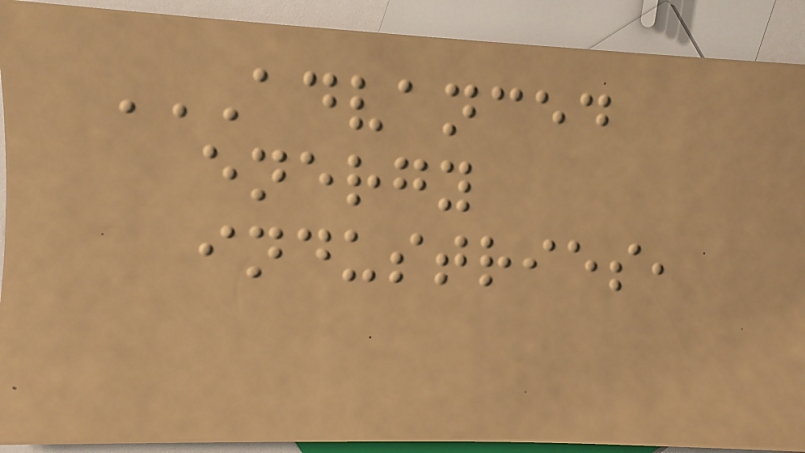ADVANCED
ENERGY
INDUSTRIES,
